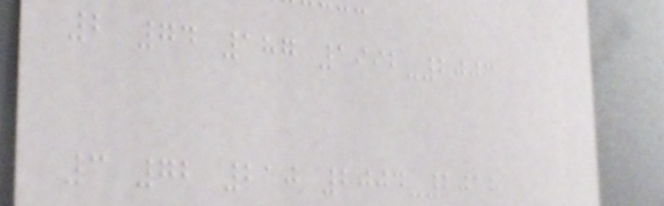2 74 187 1992-2003
3 72 210 2004-2018
